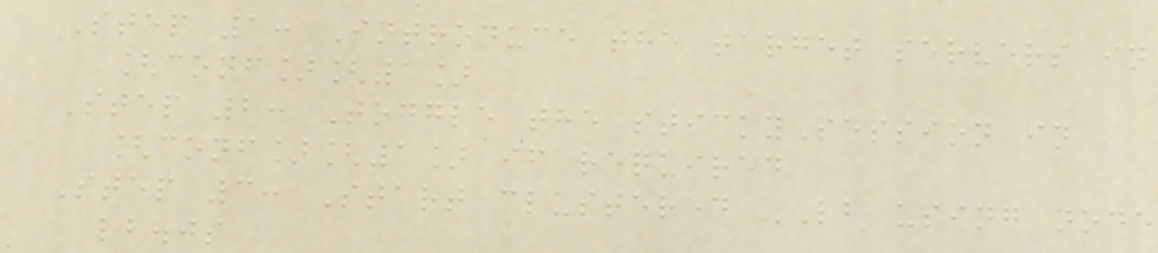Step 1: Introduce the target servers in
[conf][1]
Step 2: Toggle the stickySession in
[conf][1] if required
Step 3: Start clustered LB using node
lb.js
